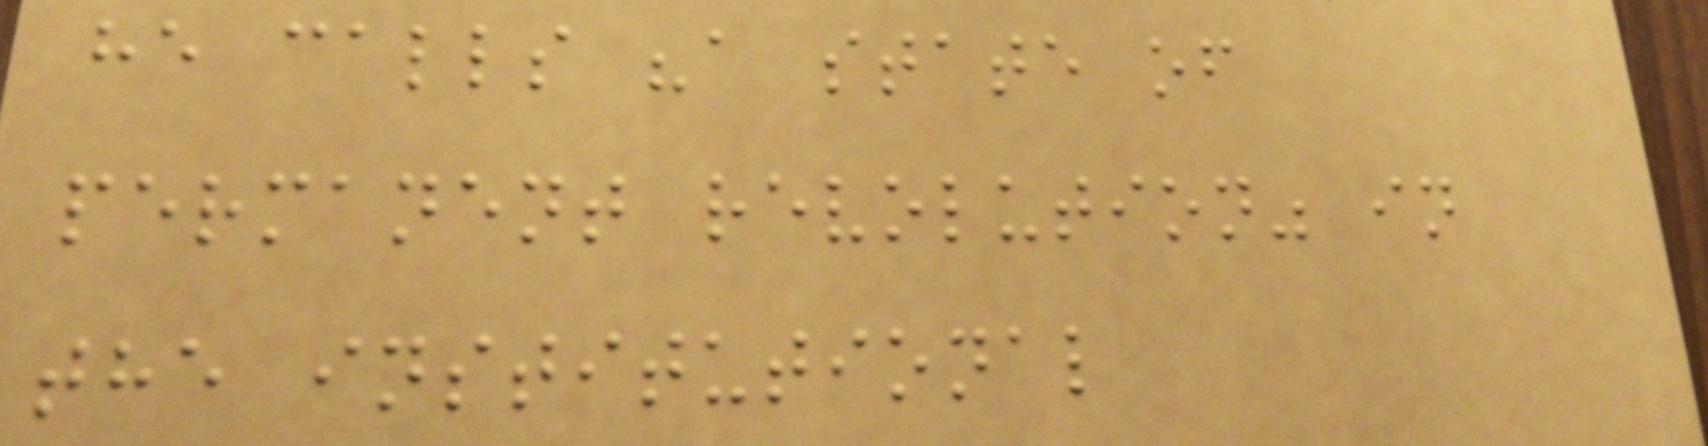he calls "a state of
permanent revolution" in
the institutional
